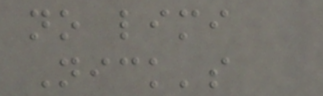no limi
Nick's
